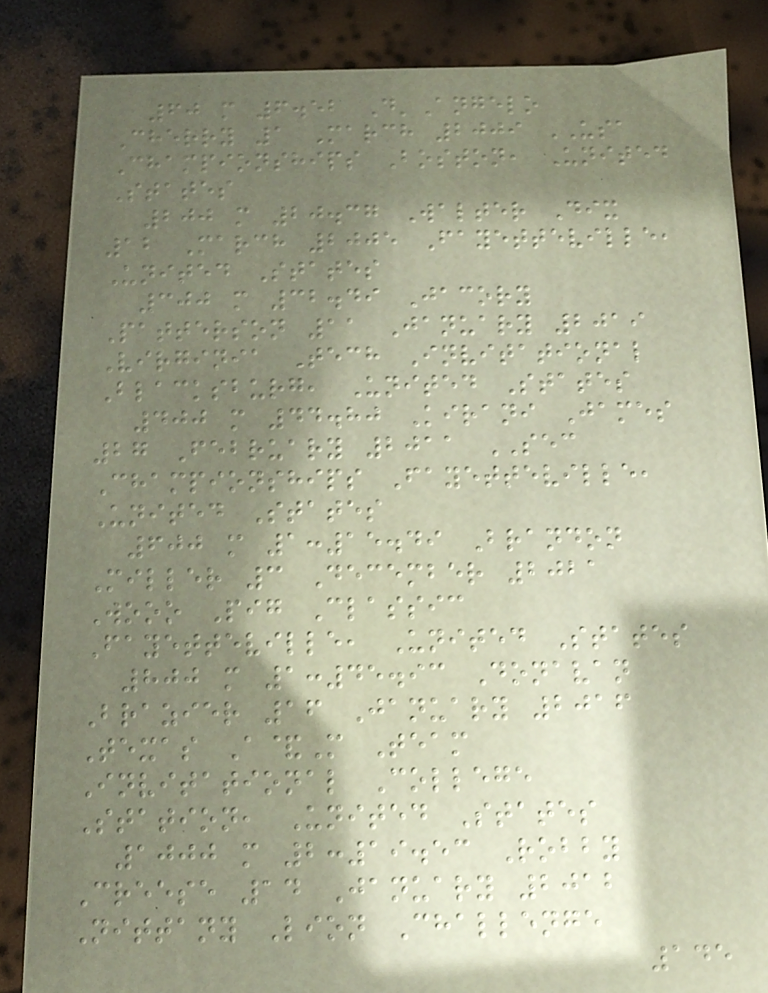60 m 6.52 D'Angelo
Cherry 1 March 2009 USA
Championships Boston, United
States
200 m 20.37 Walter Dix
12 March 2005 Fayetteville,
United States
300 m 32.49 Jacory
Patterson 11 January 2019
Virginia Tech Invitational
Blacksburg, United States
400 m 44.80 Kirani James
27 February 2011 SEC
Championships Fayetteville,
United States
600 m 1:15.49 Brandon
Miller 3 December 2021
Wooo Pig Classic
Fayetteville, United States
800 m 1:45.93 Donavan
Brazier 16 January 2016
Texas A&M Team
Invitational College
Station, United States
1000 m 2:19.53 Robby
Creese 14 January 2012
Nittany Lion Challenge
145
